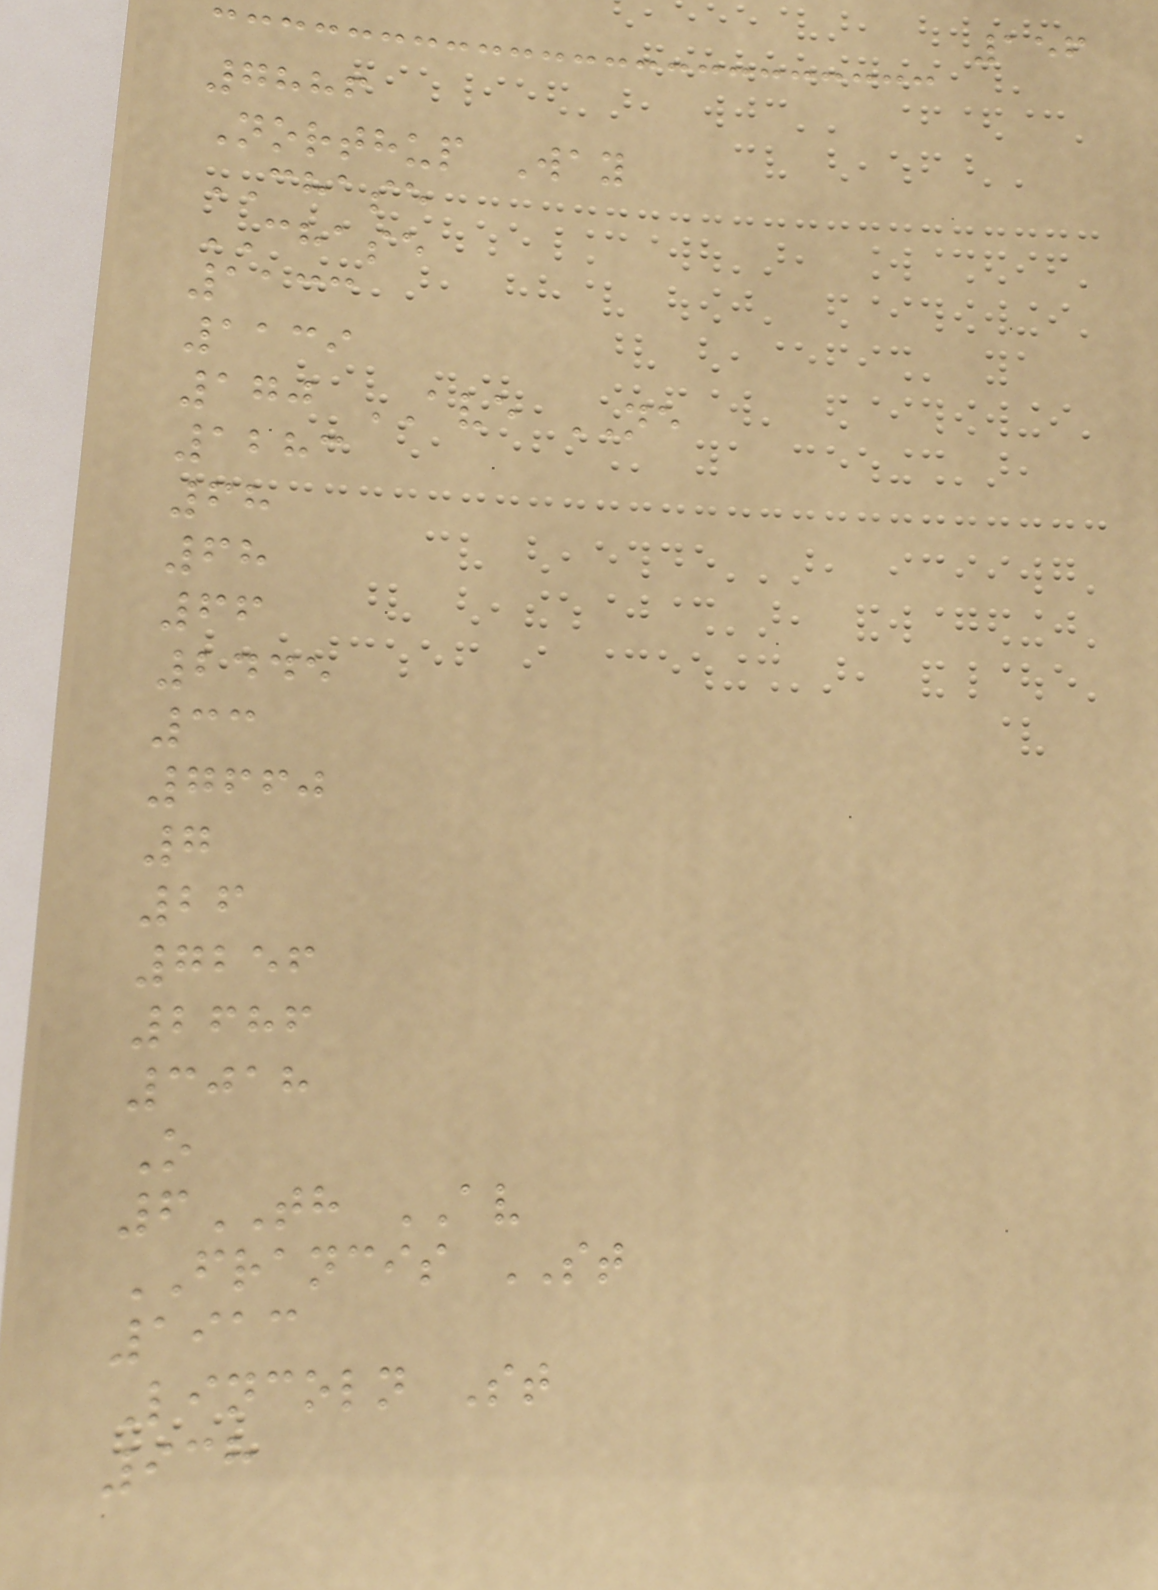156
7886
Northup Way
CHASE
CHASE
1133
1139
170 AVE NE
1283
68
68
66
2445
33
7660
7
26
7256
2686
3018
O
6TH AV
FRANCIS ST
1913
Lincoln St
938
